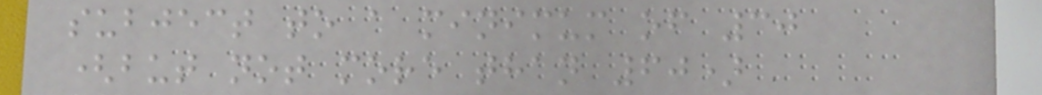subject to a minimum of 30
(but not more than 60)
